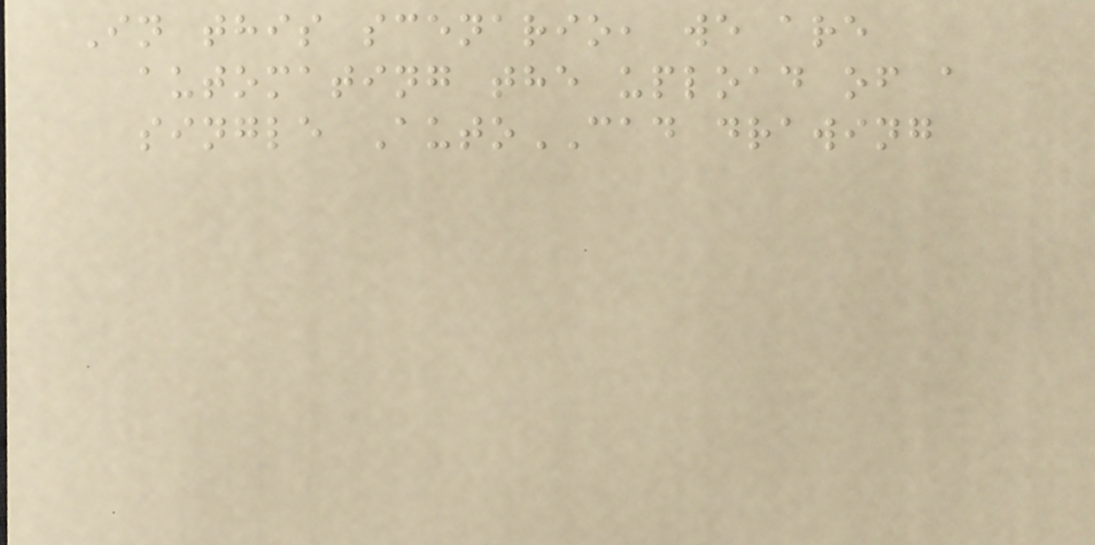In this scenario, we are
automating the upload of a
single AutoCAD drawing
